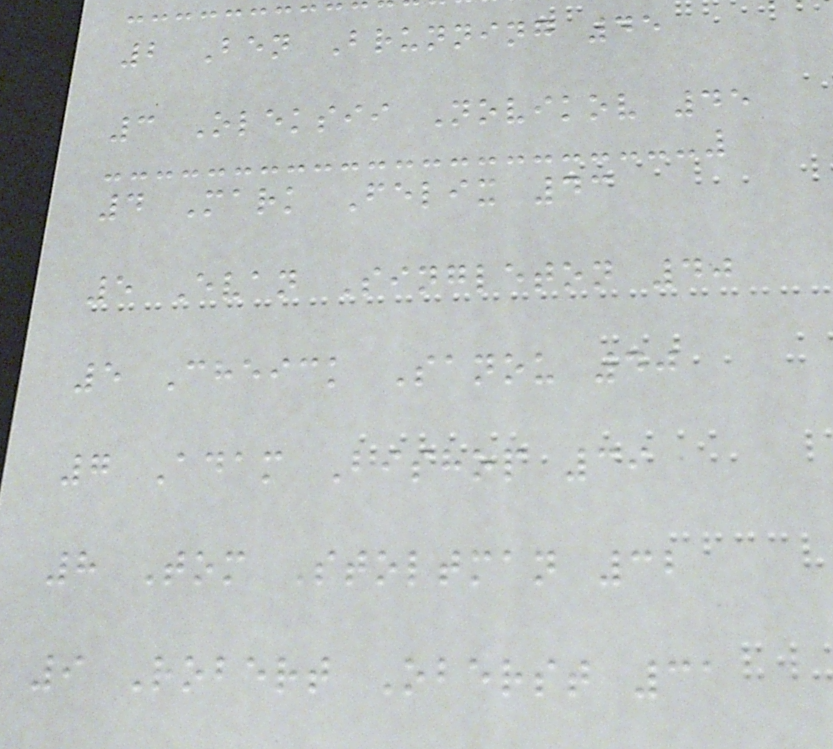2 Ben Brunning 45
3 Oleksii Novikov 45
4 Mark Felix 43
5 Evan Singleton 40
5 Cheick Sanou 40
7 Adam Bishop 39
8 Tom Stoltman 32
9 Robert Oberst 31
